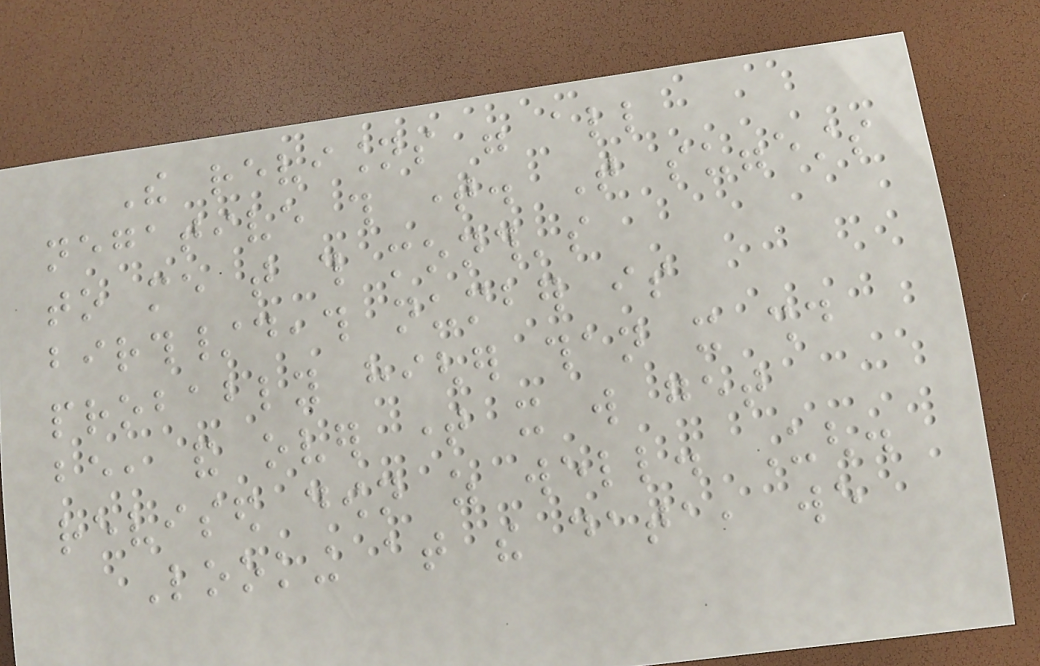The revisions were all
negative this time. That suggests
to me that this month's
birth/death number is
probably higher than it should
be, and over time it will get
revised down as well. Ugh.
Looking at the data, we
